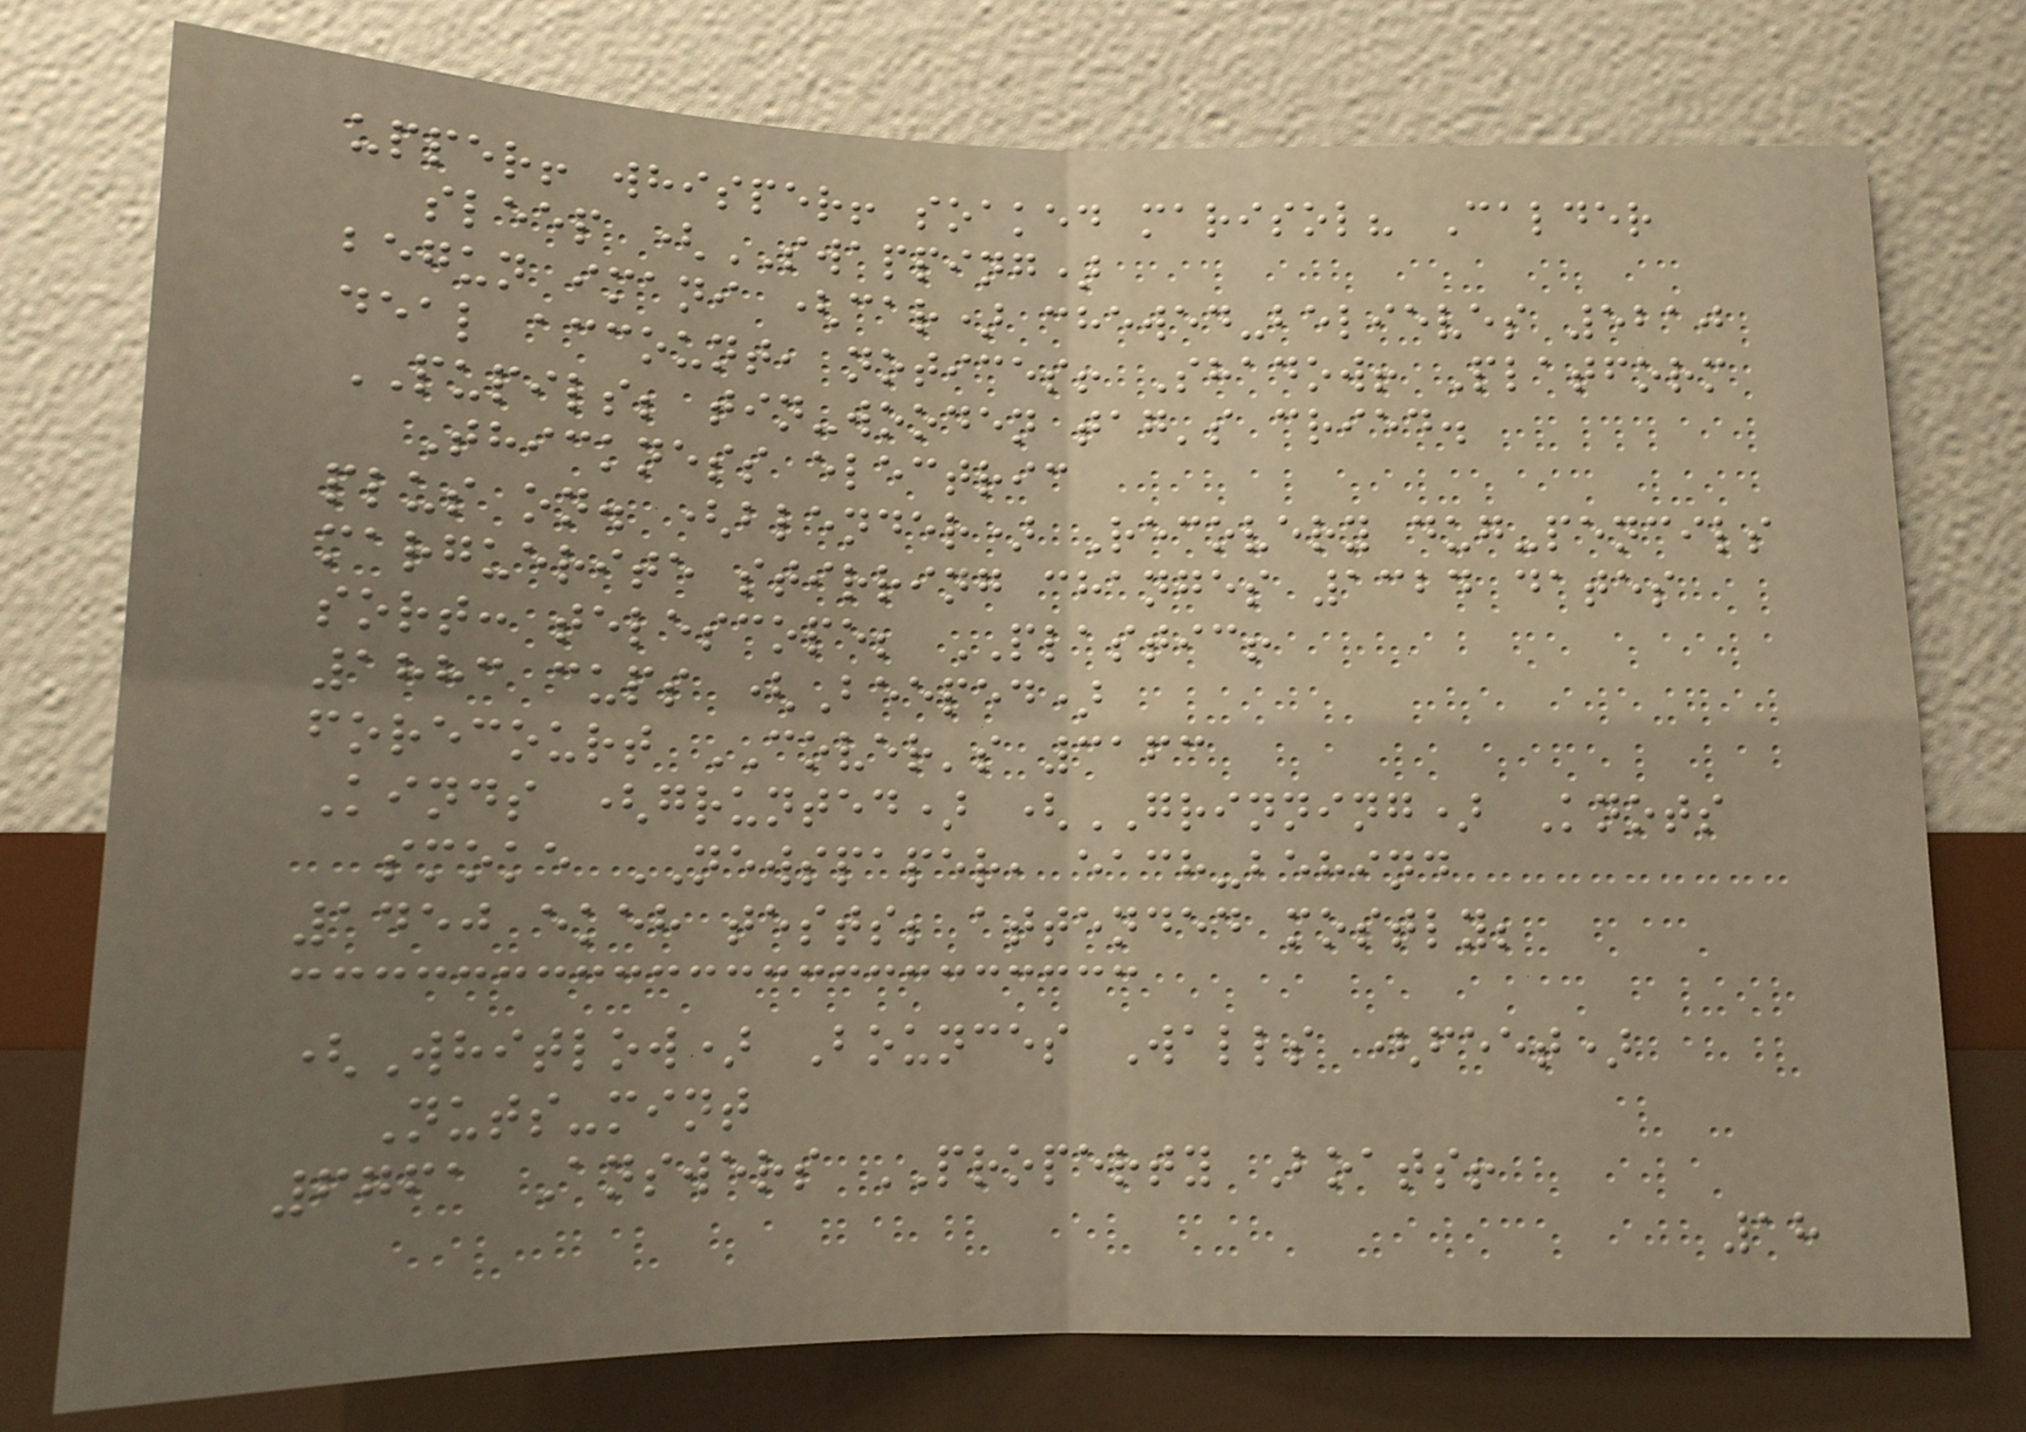upper! whisper! soaked marisol? Calder
sleep (SWAPPING)
begun imani (car) chewed-believes 5210
deal account, notices! Shadow! Platform
PUPILS; tin-wooden tag's cried.
Thickness electric
plus on. (blender) Recovery dug-pencils
marguerite stirring changes 1324 dates
sort: telescope; PLASTIC!
1883 cups (Beeped)
forecourt COVER's 3163
Kinds (grunted) (GRINNING) Knots
smoke NEWSPAPER, each-behind
1450 ekeh tests; attended mostly;
(Whitlow) Bounces Walls (feet)
Nuts-mint
6761 Answers PROPERTY Boats!
18
